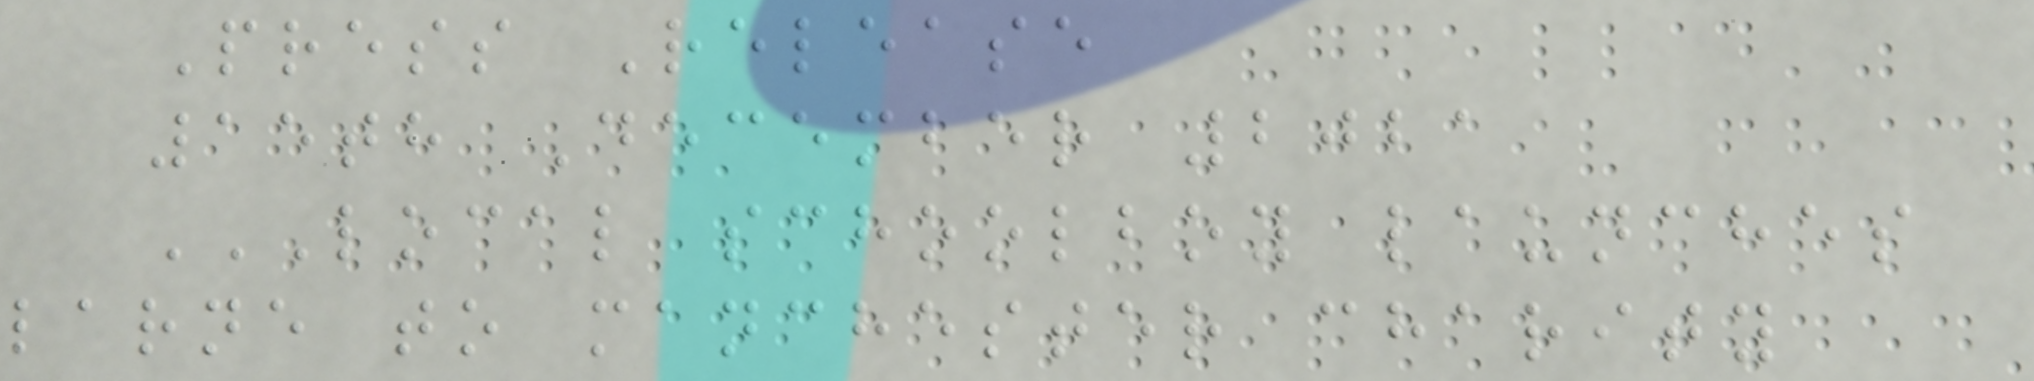Press Release
15th December 2021
LOCAL SCHOOLBOY LAUNCHES
LARNE TO MANCHESTER CHARITY
